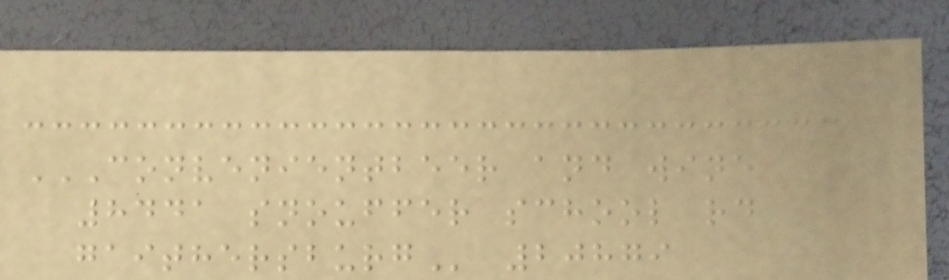CONVENIENTBEER AND WINE
8441 SNOUFFER SCHOOL RD
GAITHERSBURG 20879
